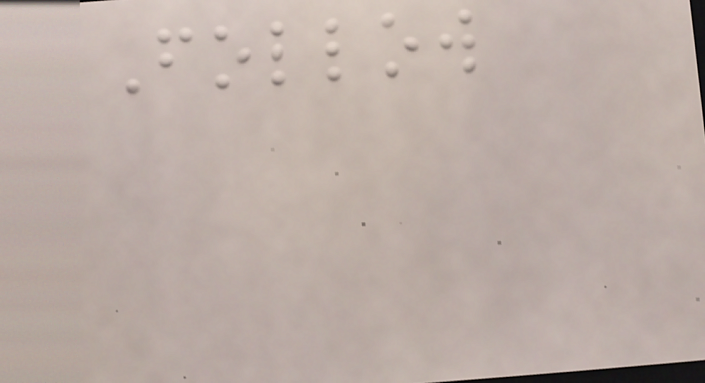Follow
